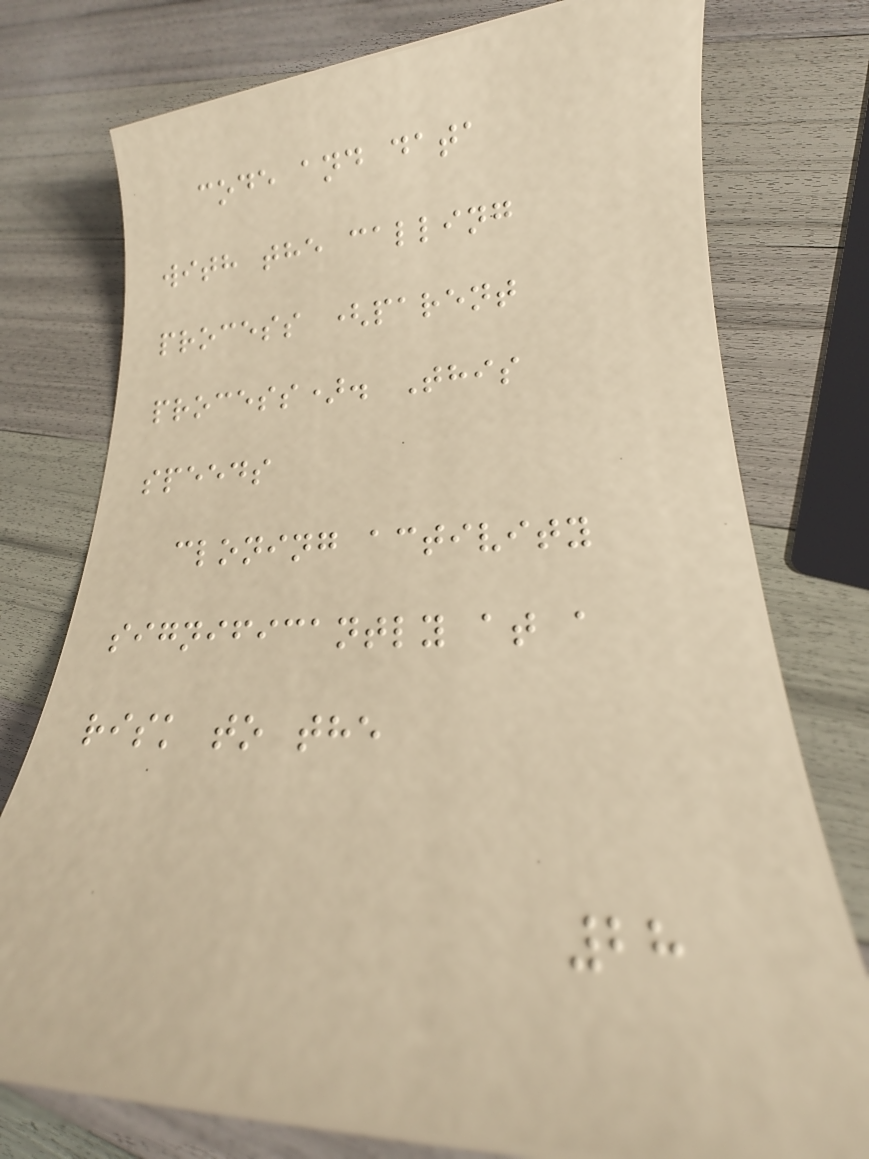code and data
with the calling
process (parent
process). This
speeds
cloning activity
significantly at a
risk to the
28
